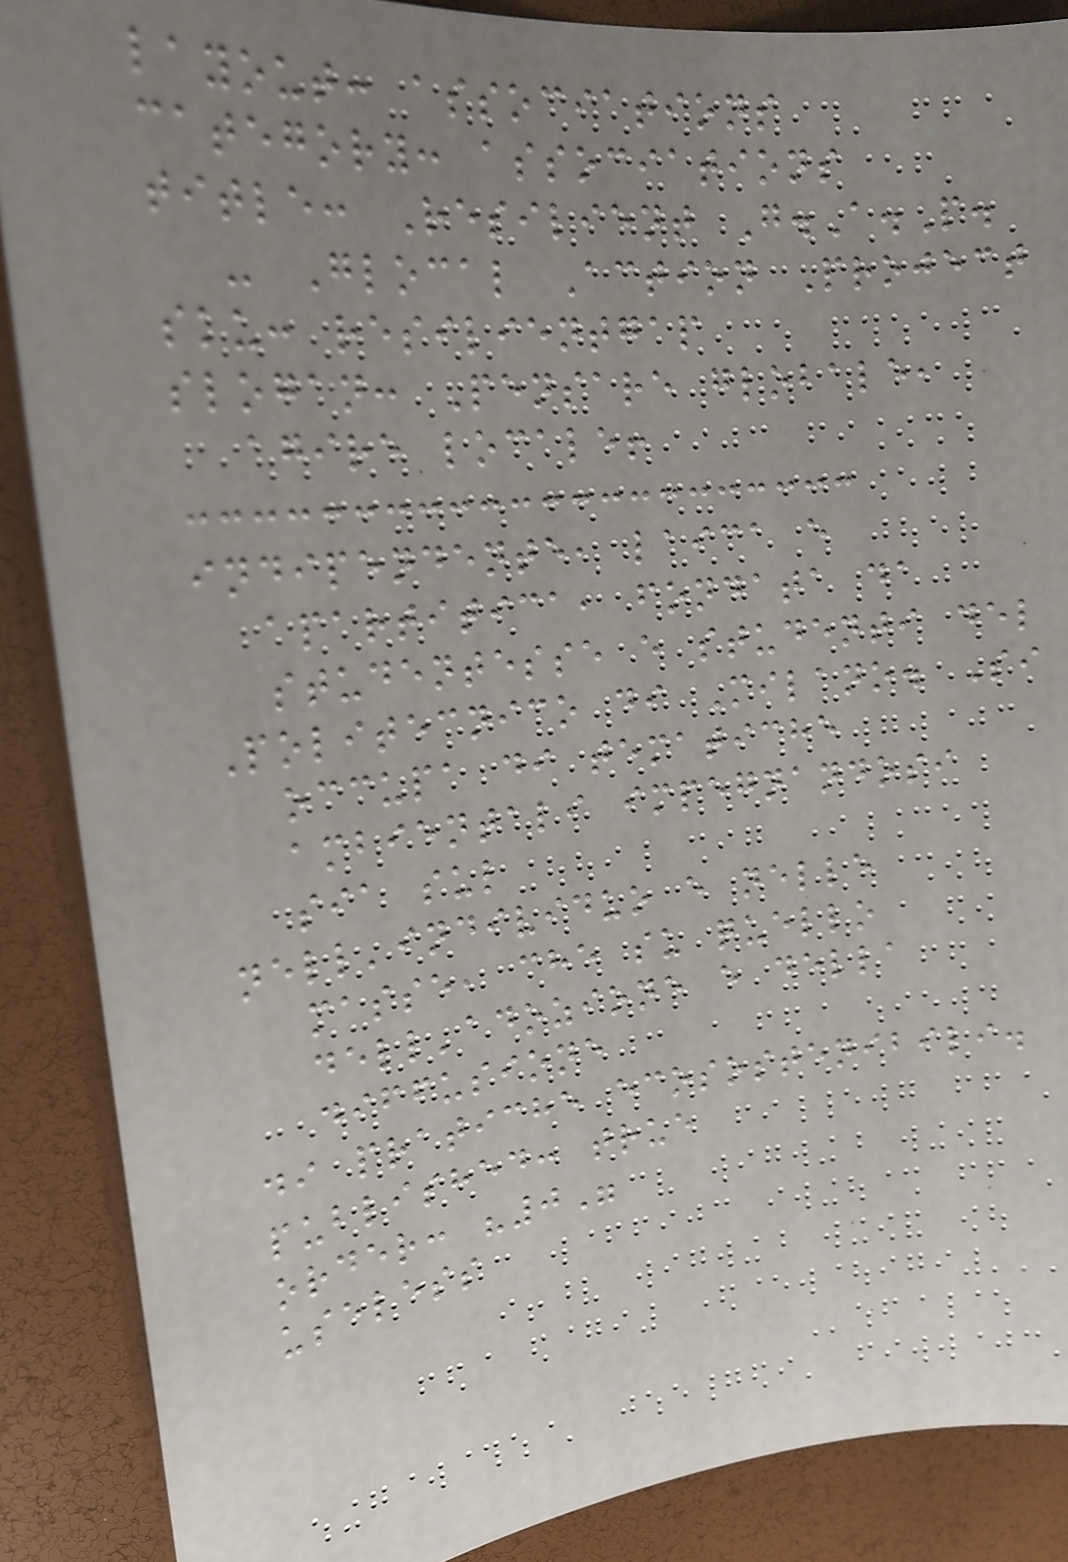layout: associations
category: associations
title: Resilient G.A.P.
- Glocal Action Project
sku: resilientgap
slogan: Pensare globale,
agire locale!
indipendente, laica e
apartitica, fondata da
studentesse e studenti del
Politecnico di Milano. Si
occupa di tematiche
ambientali impegnandosi
sia sul
nell'individuo e nelle
masse, che su quello
dell'adozione e della
diffusione
di pratiche ecosostenibili.
published: true
order: "0"
useless
